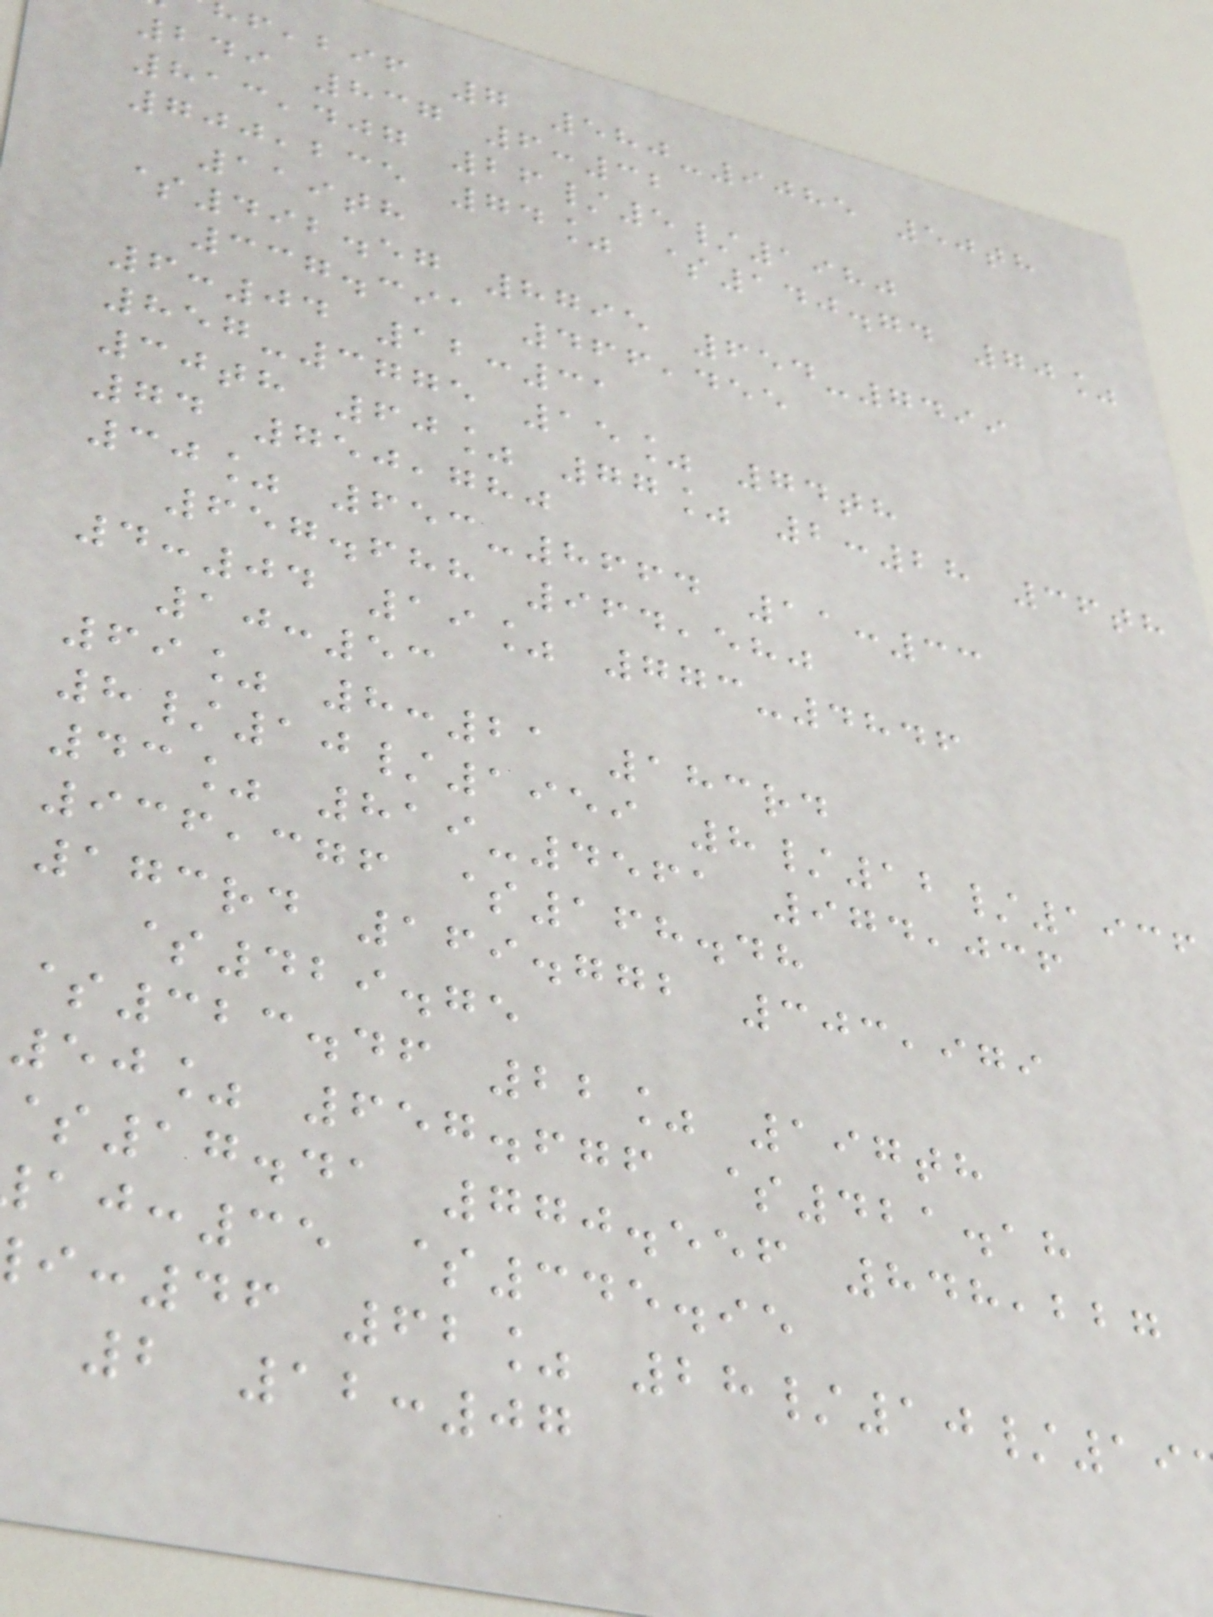,bif 7 580-9085 50th
249 837 6:32
813,407 26/5/1980
700,235 74% $140.74 70%
119th
$492.57 8795 654-7499
337.391 466,455
6:04 12:31
857-3775 15% 74th
30th 60% 77% 2:28 36th
74 750,780
30% 653-8664 11:33
657.688 964,580
4:04 19% 773-4846
10:53
69% 8:21 183rd
8/10/1959 8/12/1936
43% 819-4561 974,036
936,376 $168.48
173rd 169.772 303,979
$429.75
$323.46 22% 197th
50% 657.676 $421.18
$17.41 770.556 848,227
:35 $345.95
:46 62% 28/10/19
2 12:07
